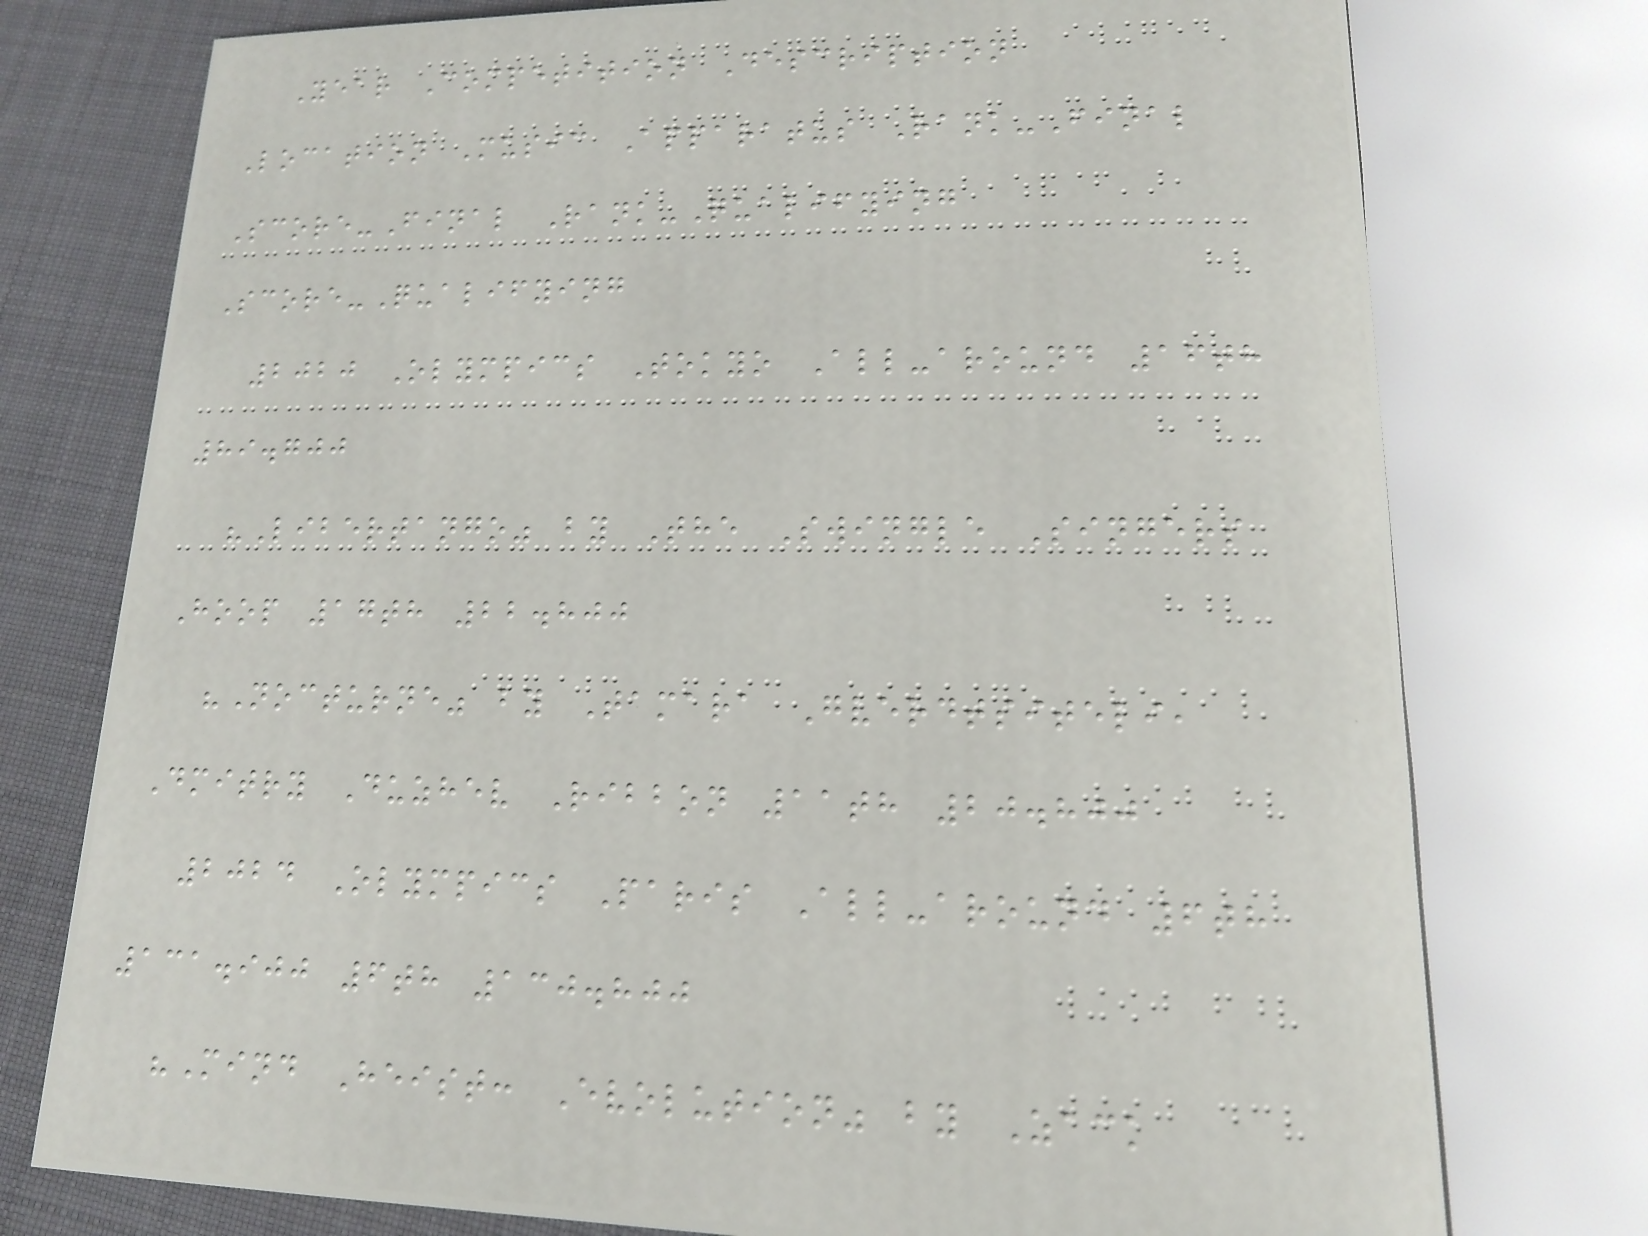Year Competition Description
Location Music Apparatus Rank-Final
Score-Final Rank-Qualifying
Score-Qualifying
2020 Olympics Tokyo All-around 16th
89.700
"Libertango" by The Swingle Singers
Hoop 17th 22.800
"Nocturne" by Tamara Gverdtsiteli,
Dmitry Duzhev Ribbon 11th 20.800
2024 Olympics Paris All-around 6th
131.900 6th 130.800
"Mind Heist: Evolution" by Zack
